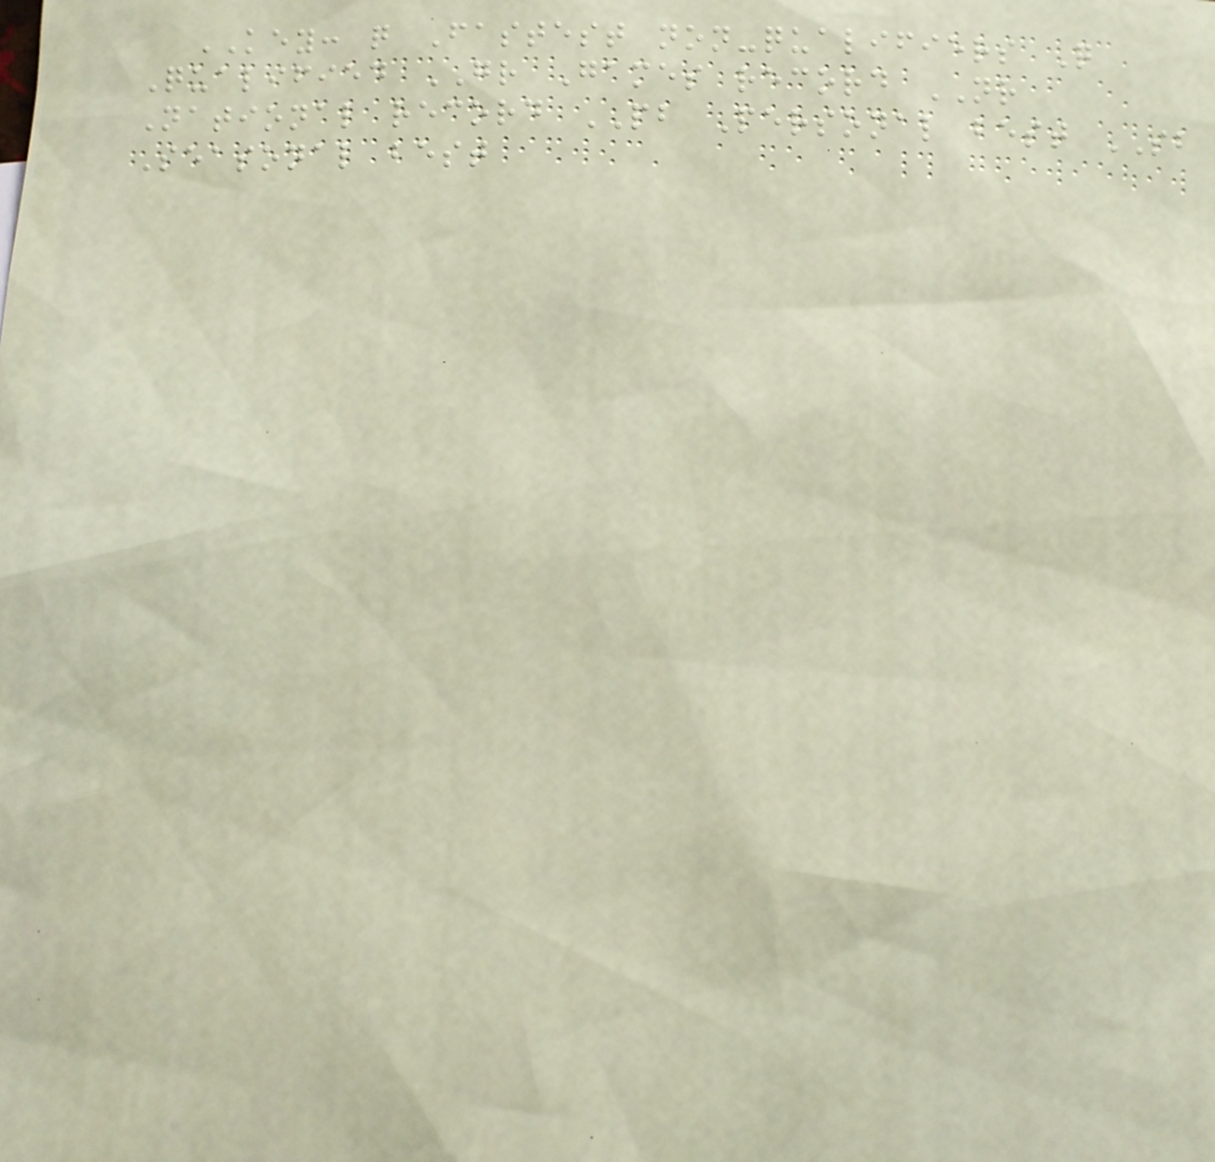KEY: q Fastest non-qualifiers Q
Qualified GR Games record NR
National record PB Personal best SB
Seasonal best
